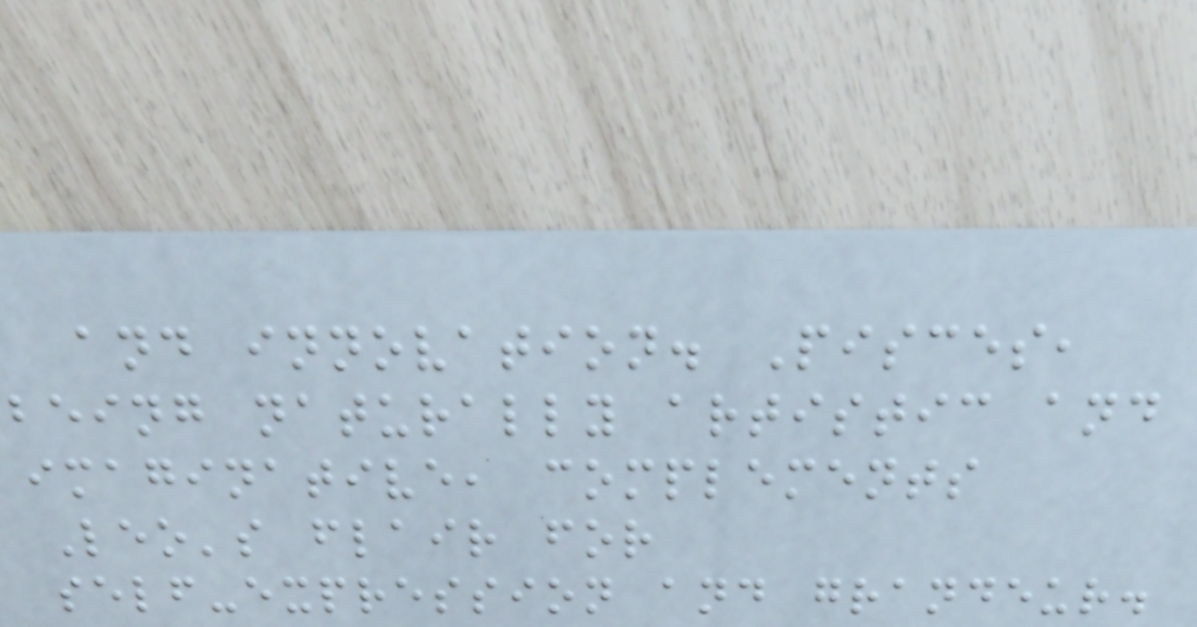and innovation. Pisces,
being naturally artistic and
imaginative, complements
Leo's flair for
self-expression and grandeur.
